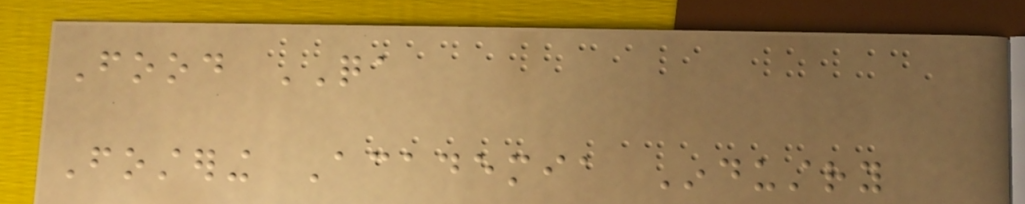Food QA
Fostering Academia Industry
